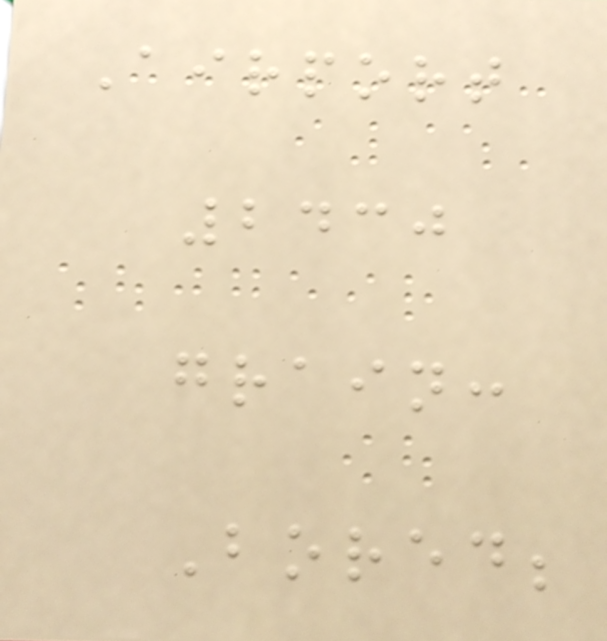Airport
2430
grain:
Bored;
